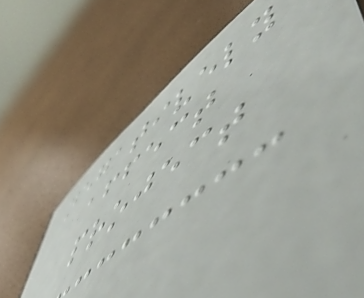negatively
affect
project
